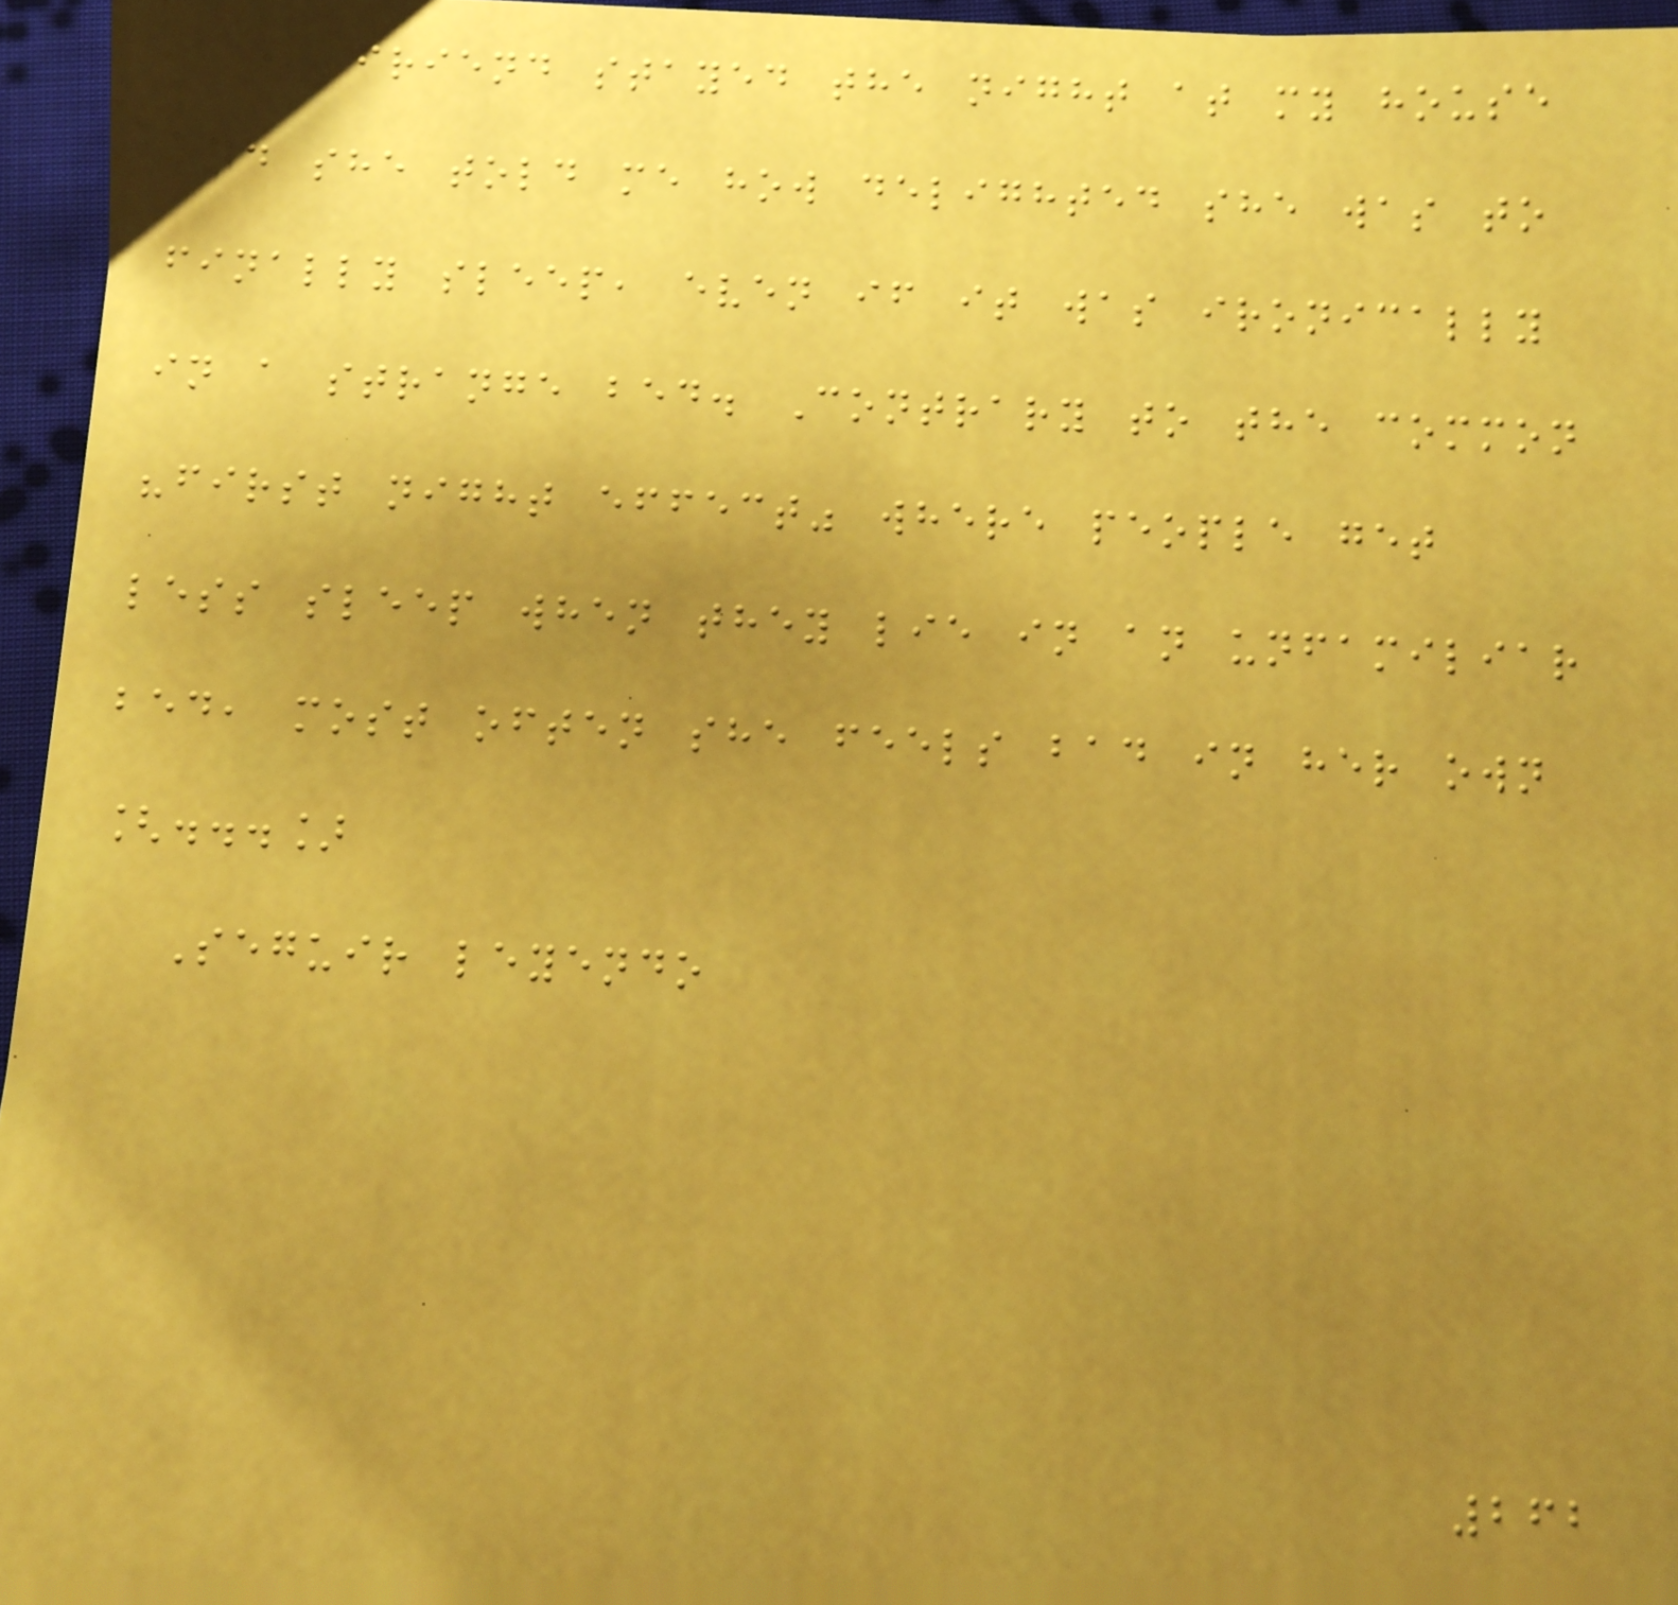A friend stayed the night at my house
and she told me how delighted she was to
finally sleep, even if it was ironically
in a strange bed. Contrary to the common
"first night effect" where people get
less sleep when they lie in an unfamiliar
bed, most often she feels bad in her own
[...]
Seguir leyendo
262
